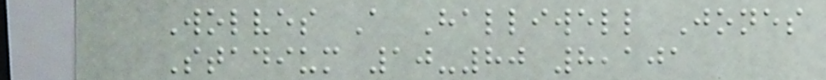Wolves A Halliwell Jones
Stadium 10-80 8,101
